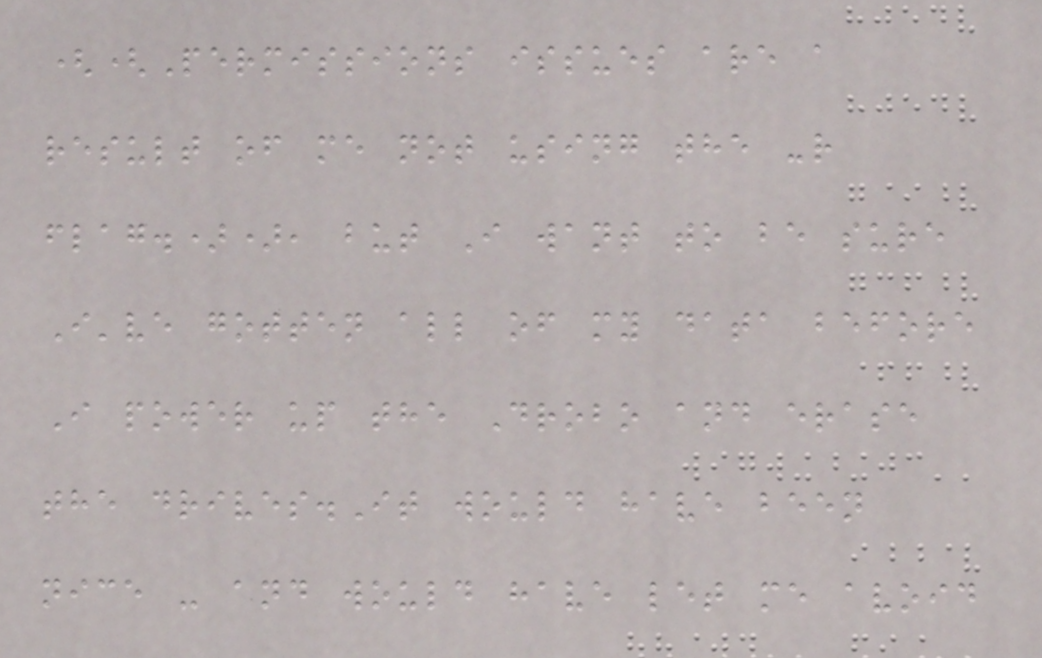((Permissions issues are a
result of me not using the -r
flag.)), but I want to be sure
I've gotten all of my data before
I power up the Drobo and erase
the drives.It would have been
nice - and would have let me avoid
